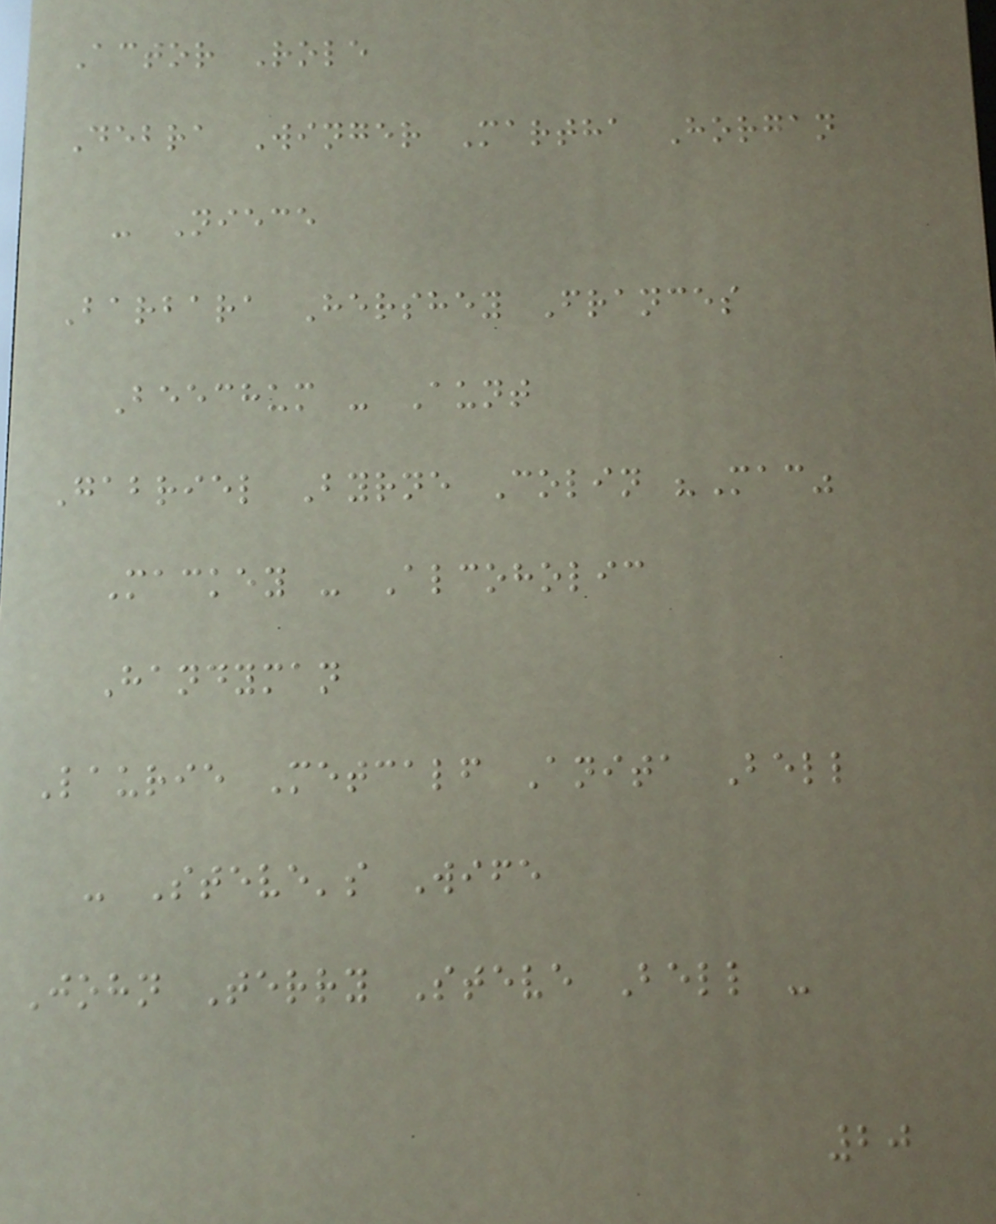Actor Role
Debra Winger Martha Horgan
- Niece
Barbara Hershey Frances
Beechum - Aunt
Gabriel Byrne Colin "Mac"
Mackey - Alcoholic
Handyman
Laurie Metcalf Anita Bell
- Steve's Wife
John Terry Steve Bell -
20
